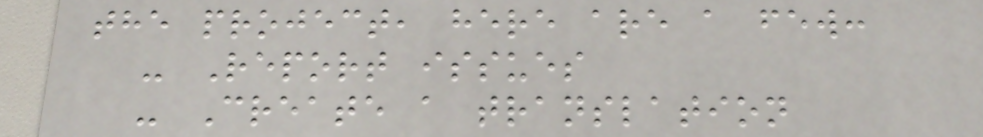the project, here are a few:
- Report issues
- Create a translation
